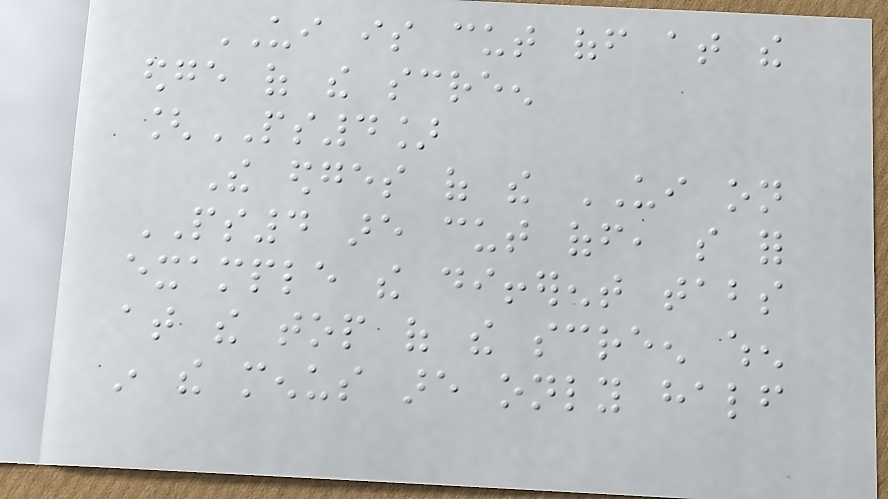UI is cut off at the
edge of the screen
[PS4]
The edges of the UI on
PS4 are cut off, so for
example the different tabs
at the top of the screen when
in the menus are only half
